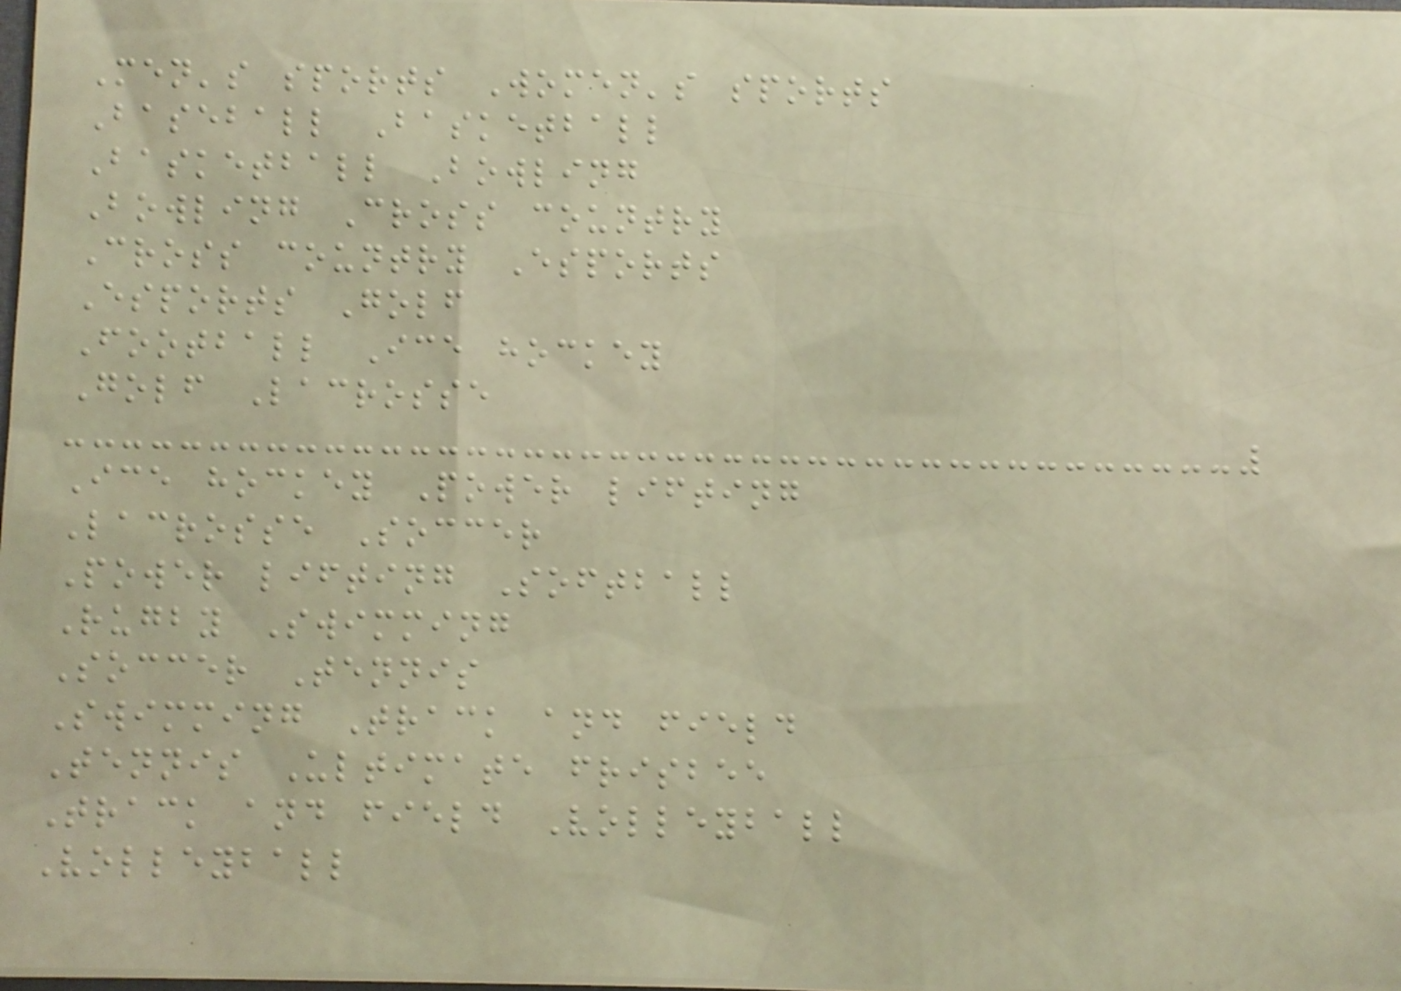Men's sports Women's sports
Baseball Basketball
Basketball Bowling
Bowling Cross country
Cross country Esports
Esports Golf
Football Ice hockey
Golf Lacrosse
Ice hockey Power lifting
Lacrosse Soccer
Power lifting Softball
Rugby Swimming
Soccer Tennis
Swimming Track and field
Tennis Ultimate frisbee
Track and field Volleyball
Volleyball
